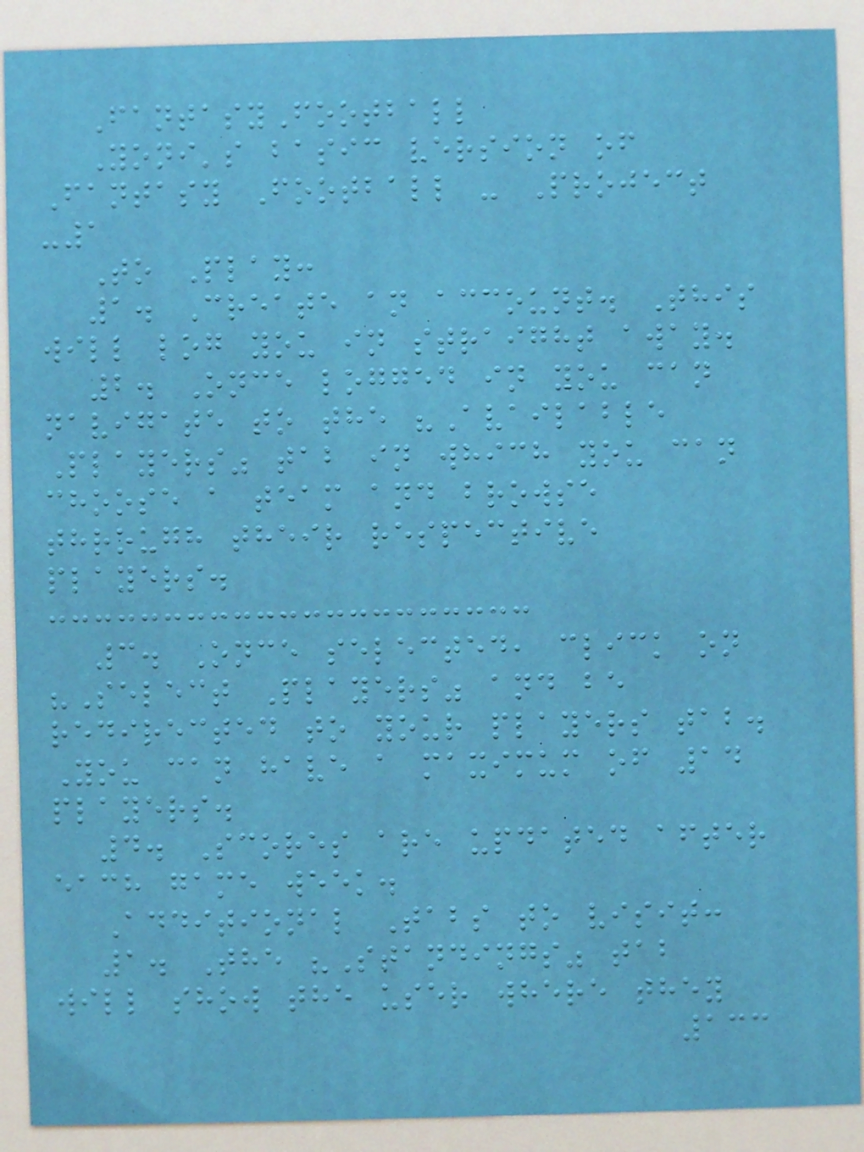FantasyFootball
Yoni's basic version of
Fantasy Football - Project
-1
To Play:
1. Create an account. This
will log you in straight away.
2. Once logged in you can
navigate to the "Available
Players" tab in which you can
choose a team and browse
through their respective
players.
3. Once selected, click on
"Select Players" and be
redirected to your players tab.
You can have a maximum of 14
players.
4. Scores are updated after
each game week.
Additional Tabs to visit:
1. The "Standings" tab
will show the user where they
133
